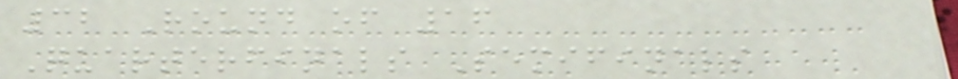32 Round of 16
Quarterfinals Semifinals
